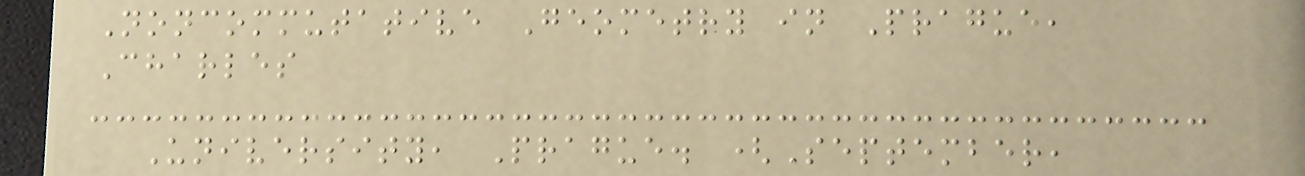Noncommutative Geometry in Prague,
Charles
University, Prague. (September,
